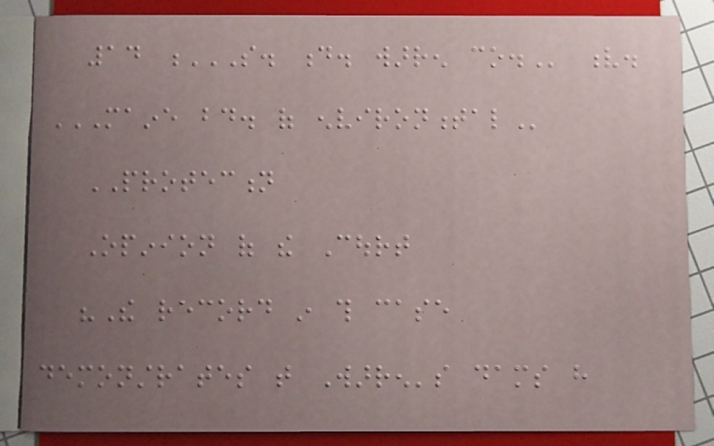14 S. D. WARREN CO. v.
MAINE BD. OF ENVIRONMENTAL
PROTECTION
Opinion of the Court
"The record in this case
demonstrates that Warren's dams have
